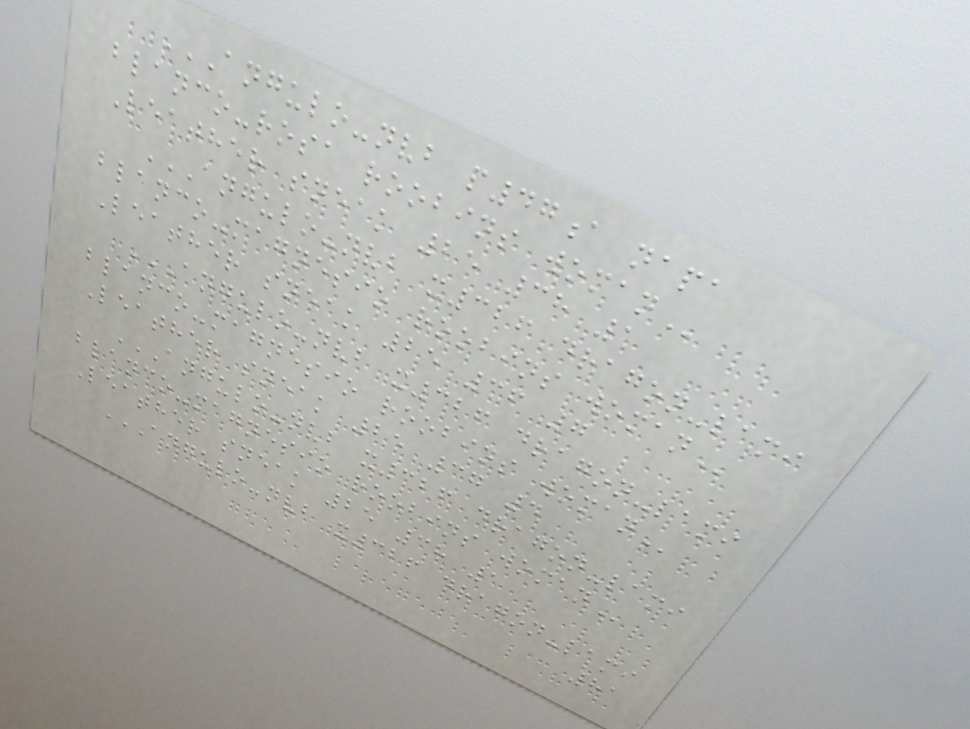ANGULO-NVB P47A NAPA
BLANCO-ROSA ROOBINS WOMAN
Leather sneak 25 38 1
ANGULO-NVB X326 DRAGON-LAMI
BLANCO-MAGNESIO ROOBINS WOMAN
Leather sneak 25 36 7
ANGULO-NVB X326 DRAGON-LAMI
BLANCO-MAGNESIO ROOBINS WOMAN
Leather sneak 25 37 4
ANGULO-NVB X326 DRAGON-LAMI
BLANCO-MAGNESIO ROOBINS WOMAN
Leather sneak 25 38 1
ANGULO-NVB X326 DRAGON-LAMI
81
